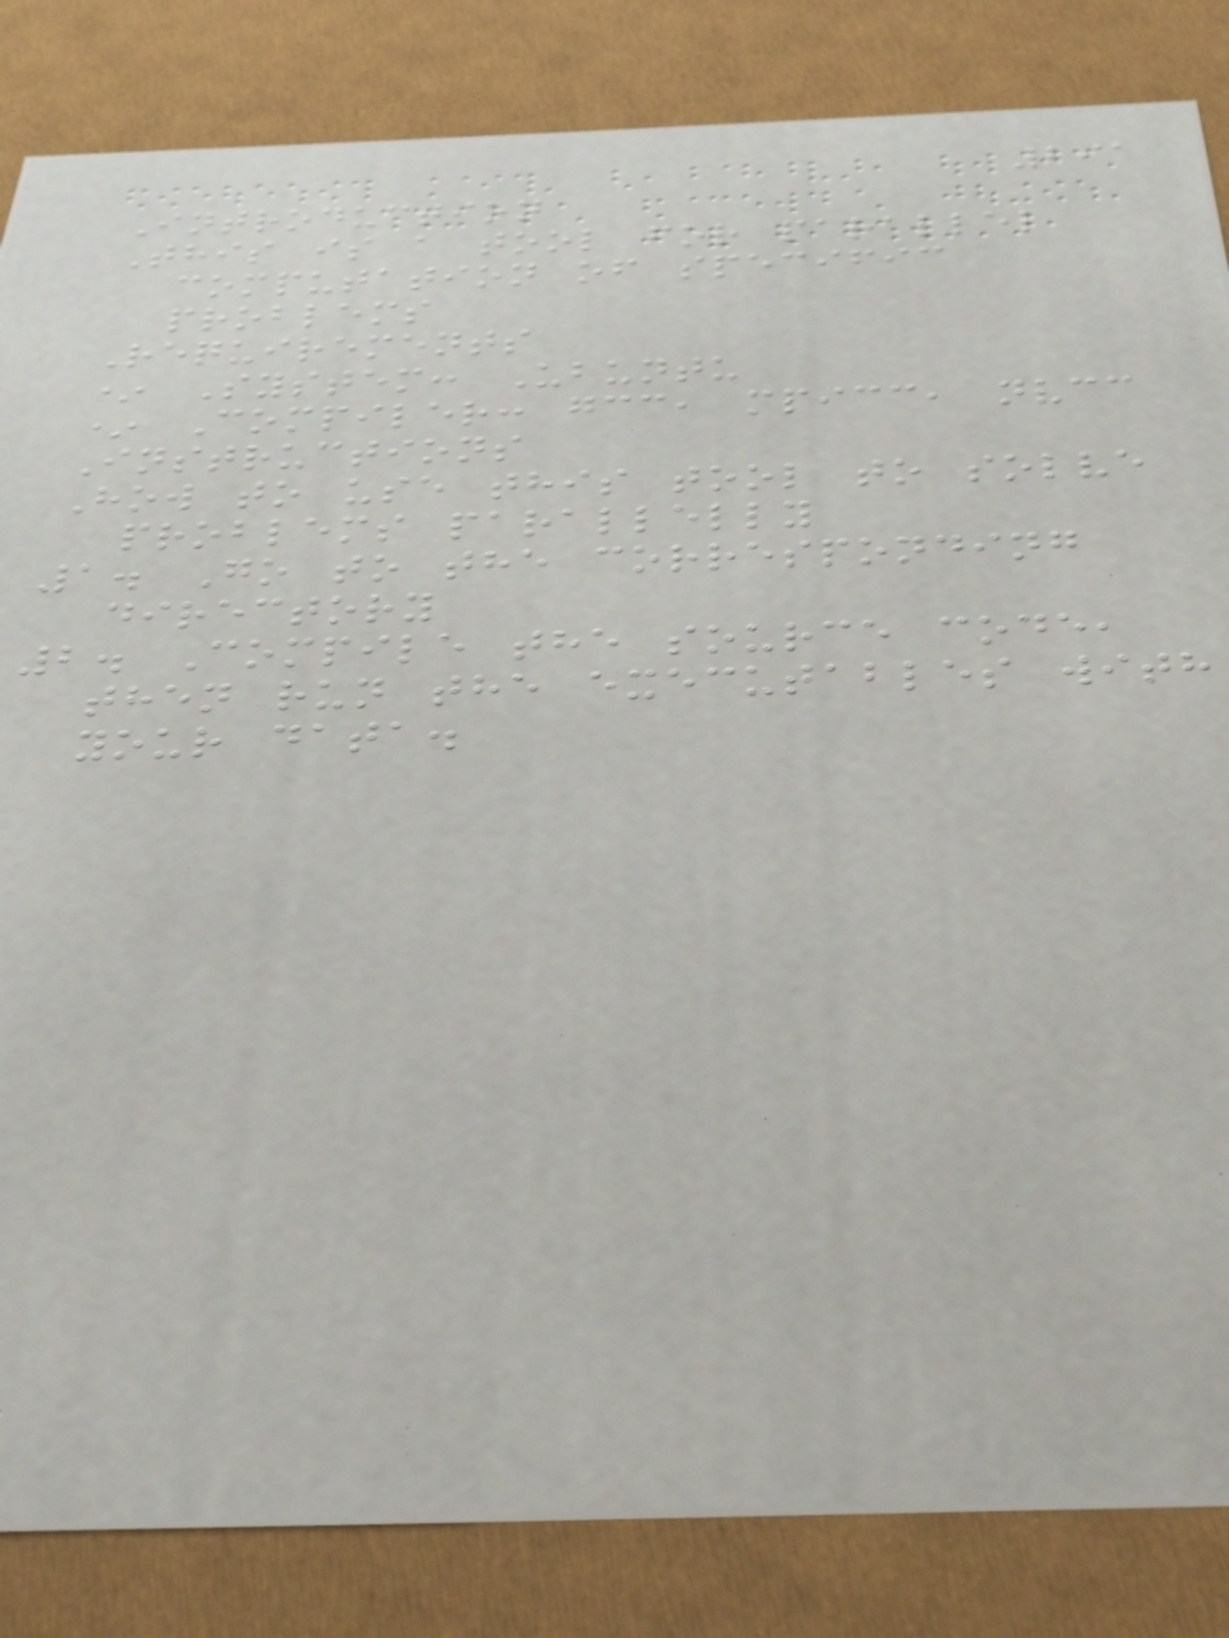291
Introduction
This is a tool for parallel
computation of specific
problems
Requirements
* System: Ubuntu
* Compiler: gcc, mpicc, nvcc
Instructions
How to use this tool to solve
problems parallelly
1. Go to the corresponding
directory
2. Compile the source code,
then run the executables with
your data.
